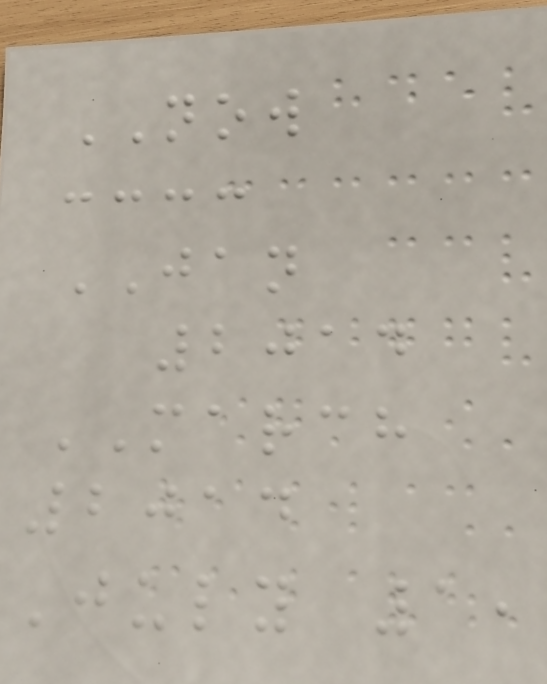NOW
JAN
2014
MARCH
2014
July 1,
